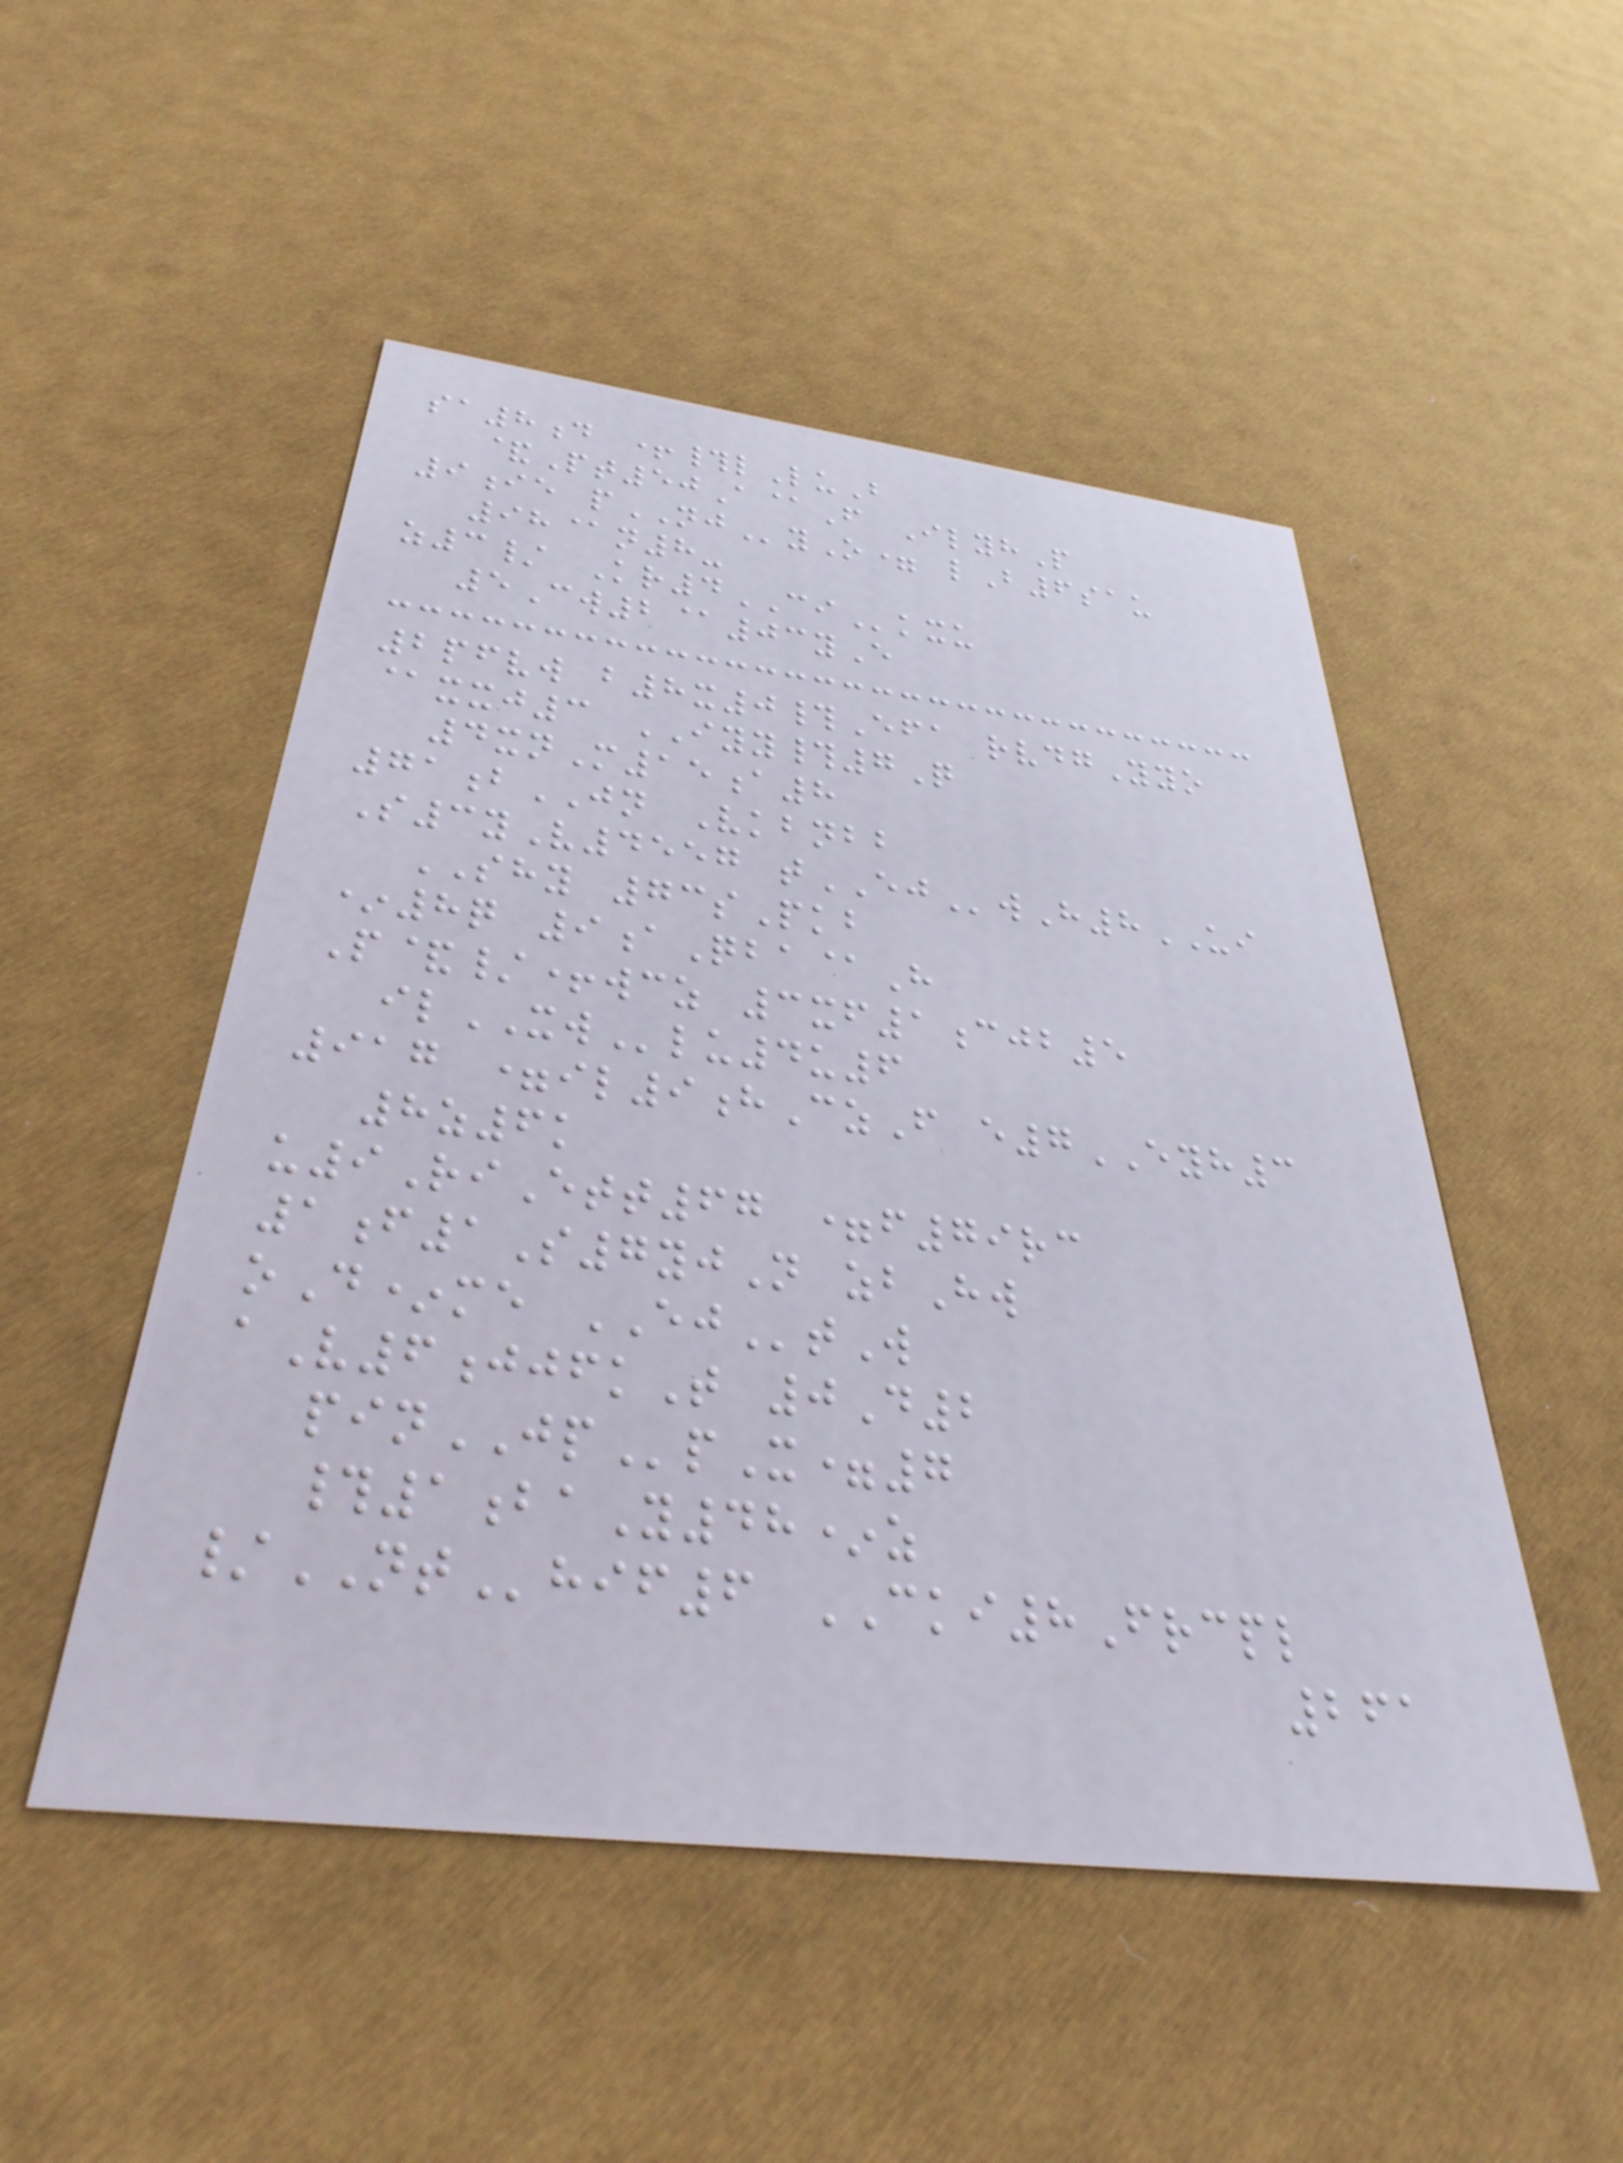sa8d +#lLuB
&Pt50A@F IlyhP
9ie pNJyO= lB6sau
98@n8-
z3/ Kr4CIkxu
5Cw2@03yE
2pfvw b8x0#Efa rvdgYyo
@xxj3 IYY#7Q
4xnM15a8
71bJN Vkbnbb
S3yV4557 tEJwH8UI
SHY 73sPkb
*8q 9aQba@H
P&/+wcz 3xf1cjb5
ilXWlu4u6
917 =il9hCzF e7EYH3
8z6k
u9RiEtt67 =f79rc
1f1S7yjN zbHw
oD*me EJtW
aV6jjfkT 0D2
pinJPpX=7
#1baY48*z
/NThif6 CKI8Frcpl
261
